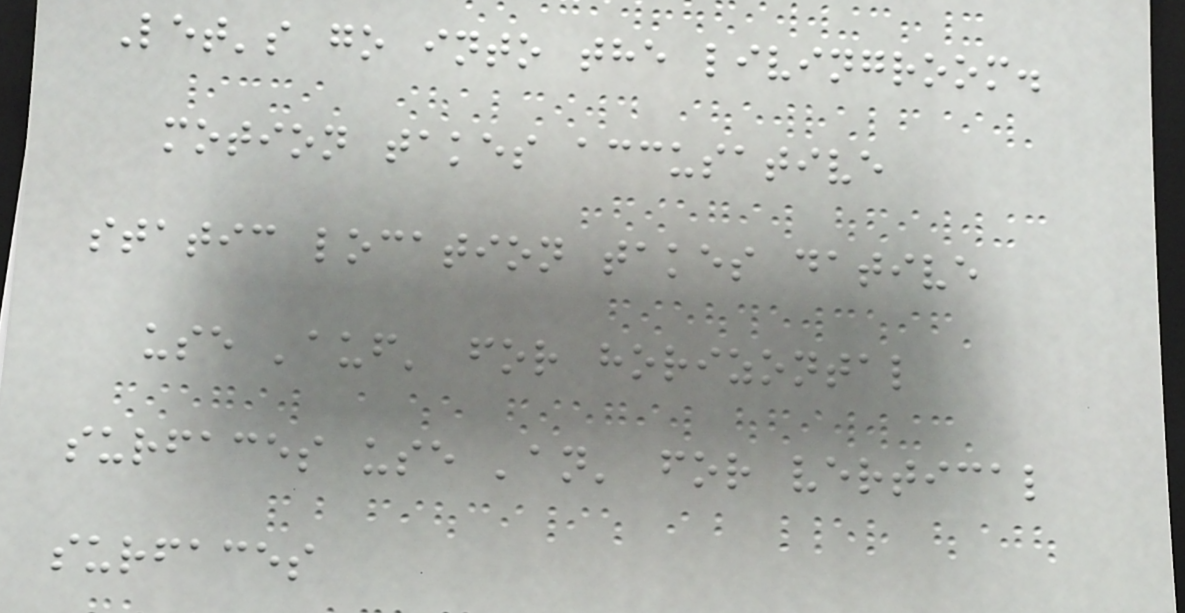Let's go into the livingroom.
motion takes accusative
static location takes dative
use 'auf' for horizontal
surfaces use 'an' for vertical
surfaces
